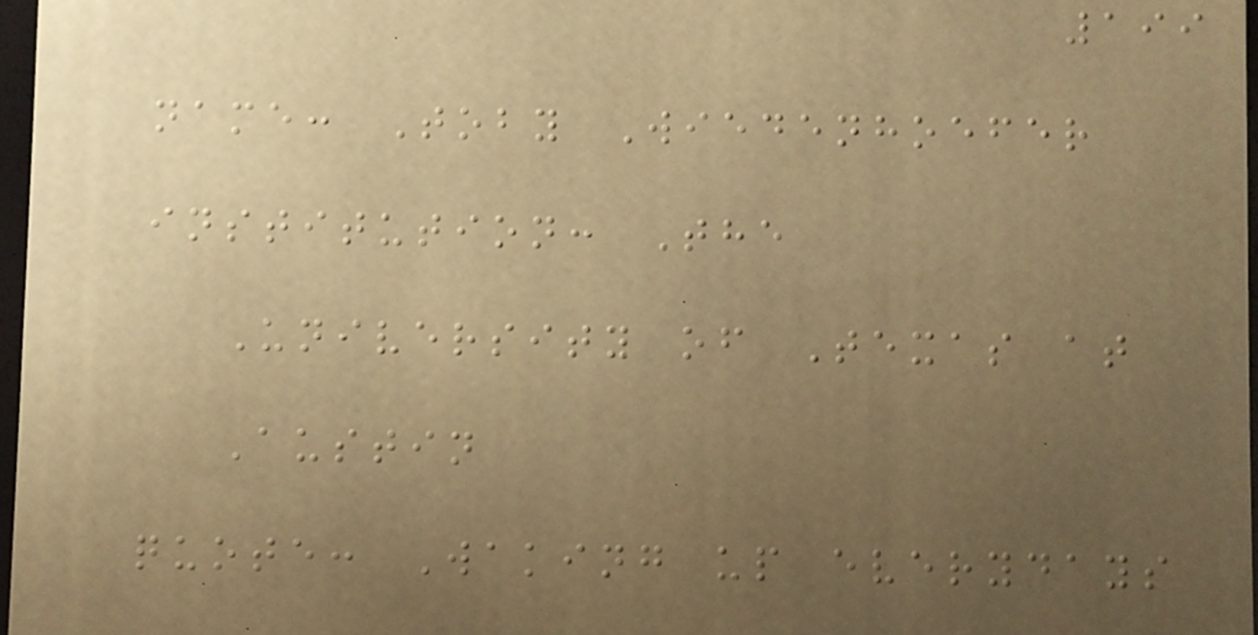199
name: Toby Wiedenhoefer
institution: The
University of Texas at
Austin
quote: Waking up everydays
